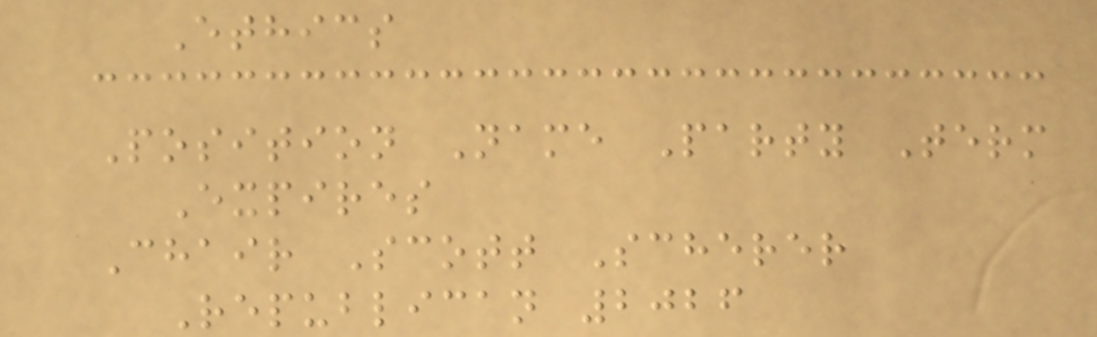Ethics
Position Name Party Term
Expires
Chair Scott Scherer
Republican 2026
